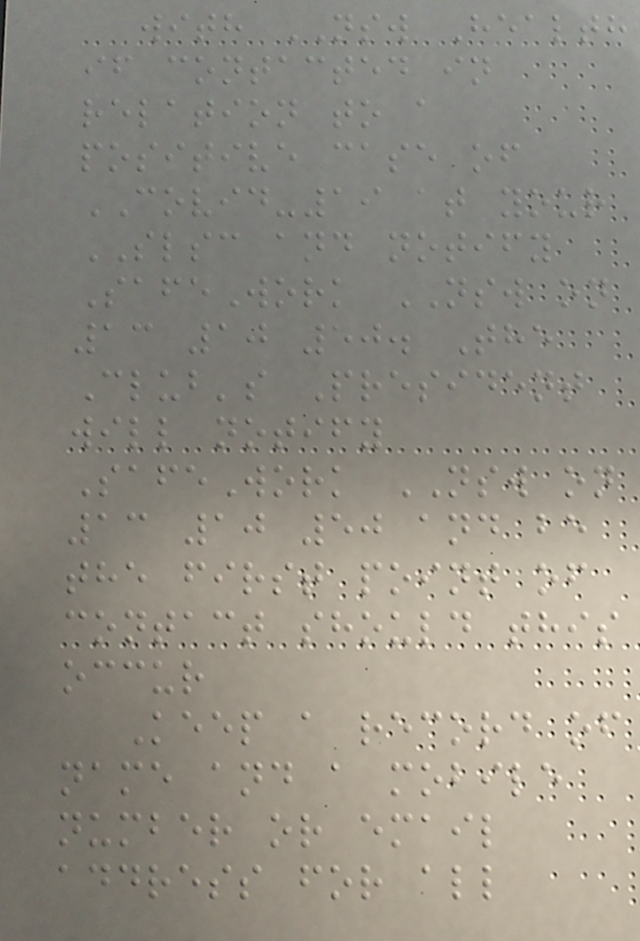with NSW Health
if contacted in
relation to a
positive case of
COVID-19 at your
SLSC and notify
SafeWork NSW on
13 10 50. The
Club's President
will notify
SafeWork NSW on
13 10 50 and be
the first point of
contact should this
occur
Keep a record of
name and a mobile
number or email
address for all
